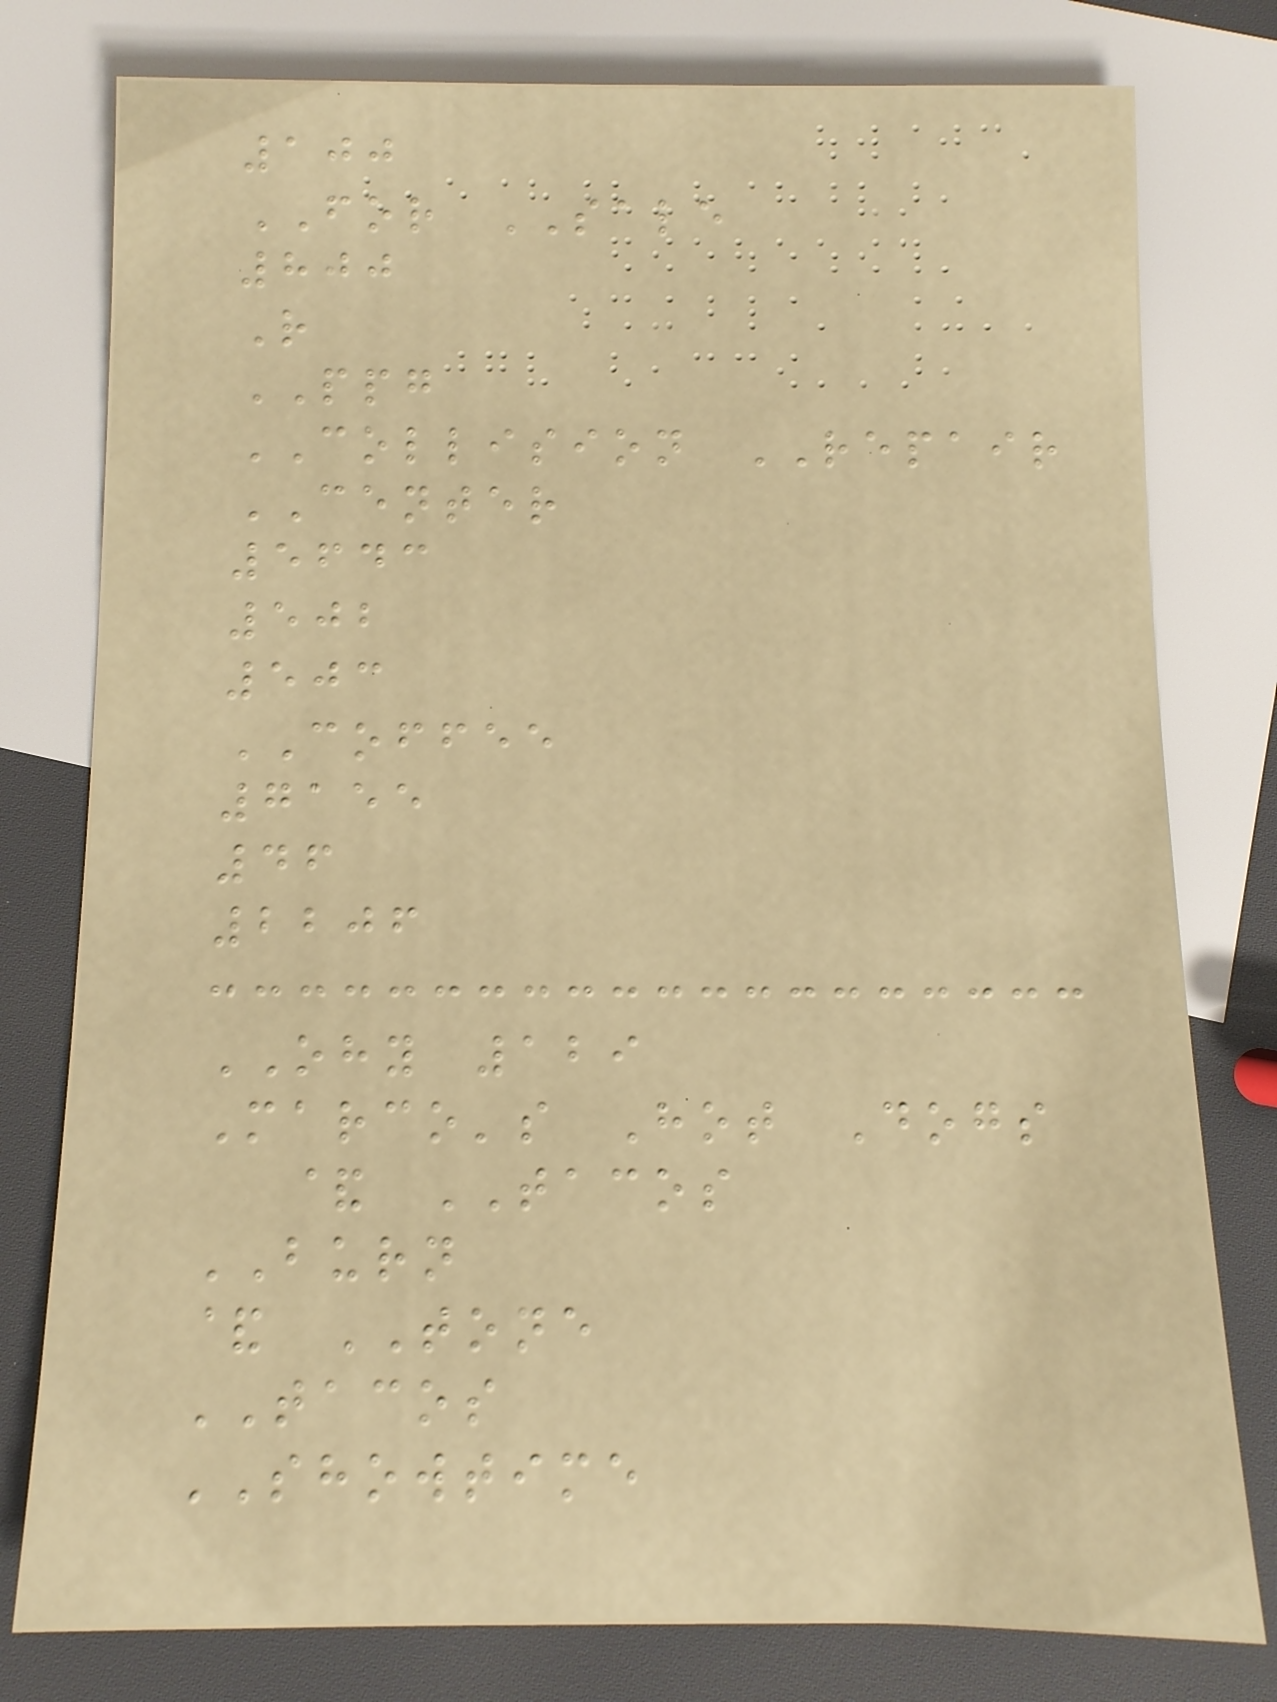100
FOR SALE
800
R
PPG
COLLISION REPAIR
CENTER
5643
502
503
COFFEE
7155
46
2206
OHY 129
Marco's Hot Dogs
& TACOS
BURN
& TONE
TACOS
SHOWTIME
